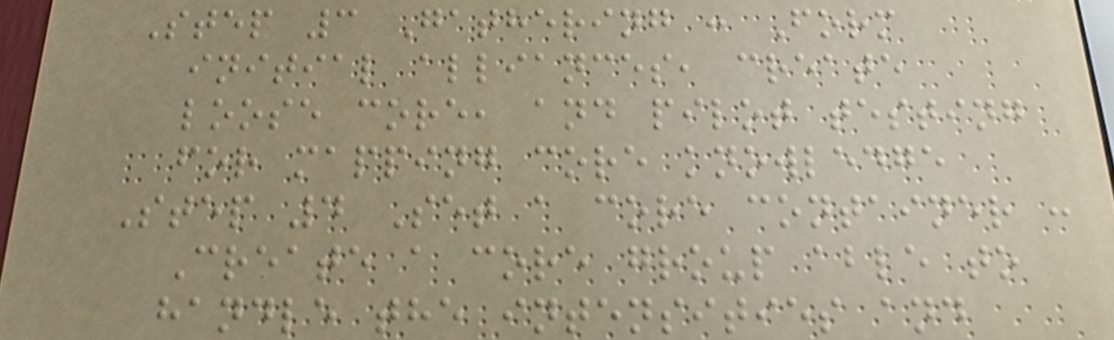Step 3 Gathering : Form
initial alliances, create
loose core, and pilot testing
for mapping core knowledge
Step 4 Set a core container :
Create a core group able to
handle the intensities and
